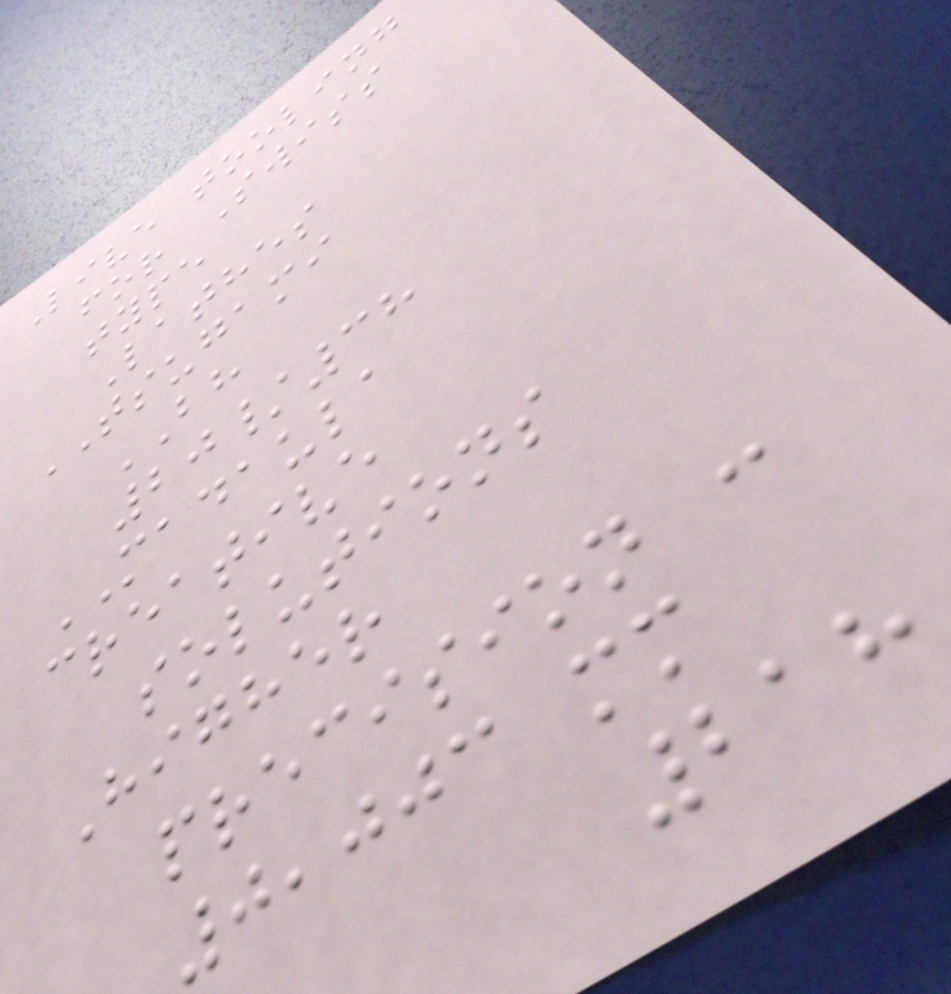Live tooling
for Swiss
type
Lathes
TSUGAMI
BH
20/38
MADAULA
creative
solutions
Higher
precision :
0,003 mm
218
